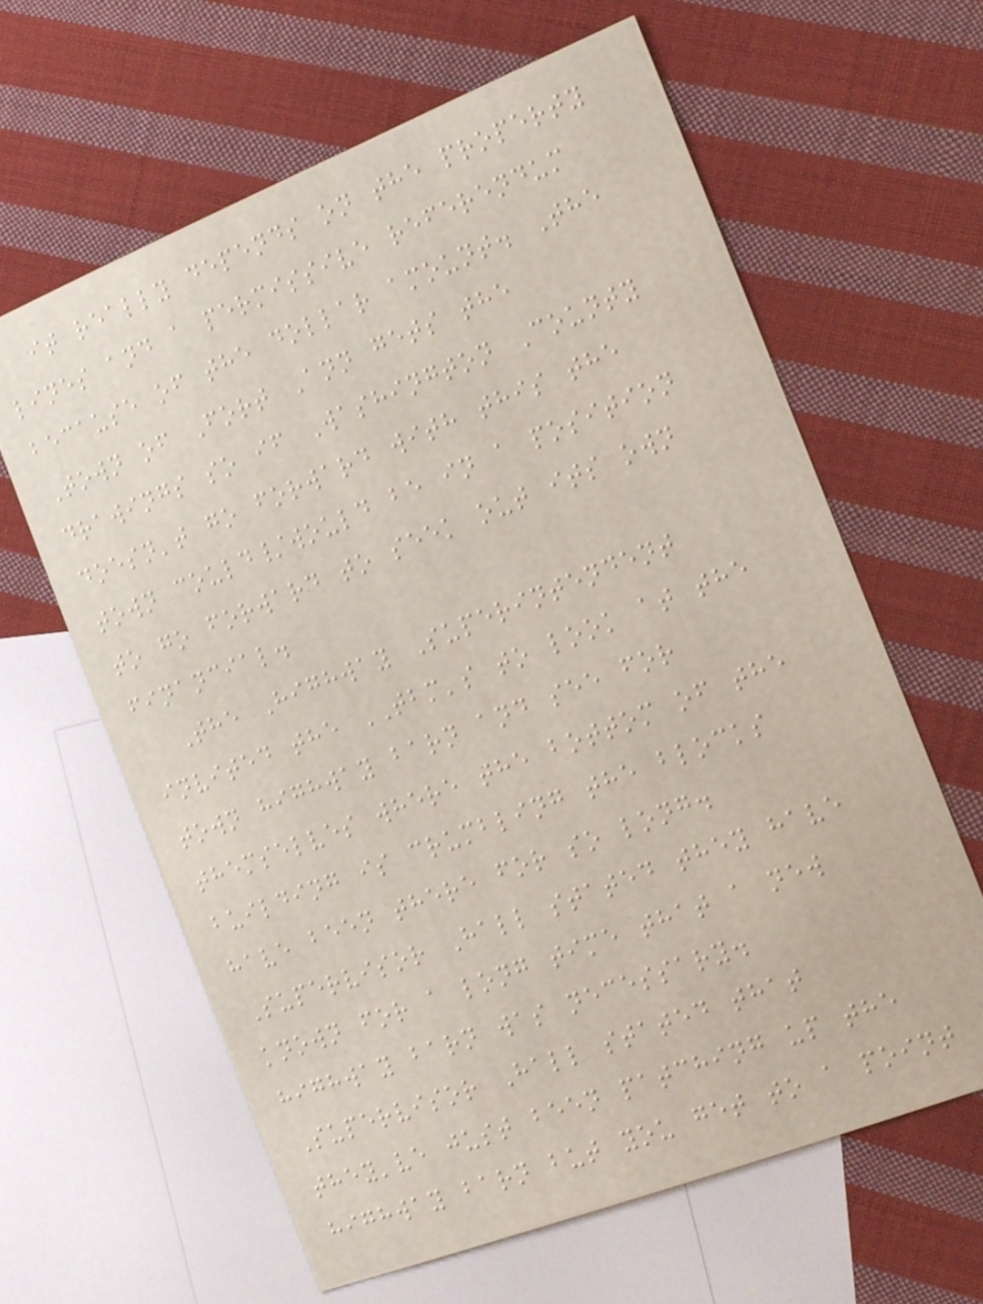it really depends on the property
lines and a permissive referendum
because of the dollar amount. The
Town of Fort Ann gets the
drawings so if Washington County
doesn't go forward with this the
town could/would be in a position
to go forward to seek out its own
financial.
The Highway Superintendent
invited the TBM's to look at the
town highway barn and see for
themselves where the bottom of the
building is crumbling the blocks
have been there for so long.
Supervisor Hall stated they have
known for a long time that a new
highway barn was necessary.
Supervisor Hall stated that
they've just been patching up the
highway barn but you get to a point
